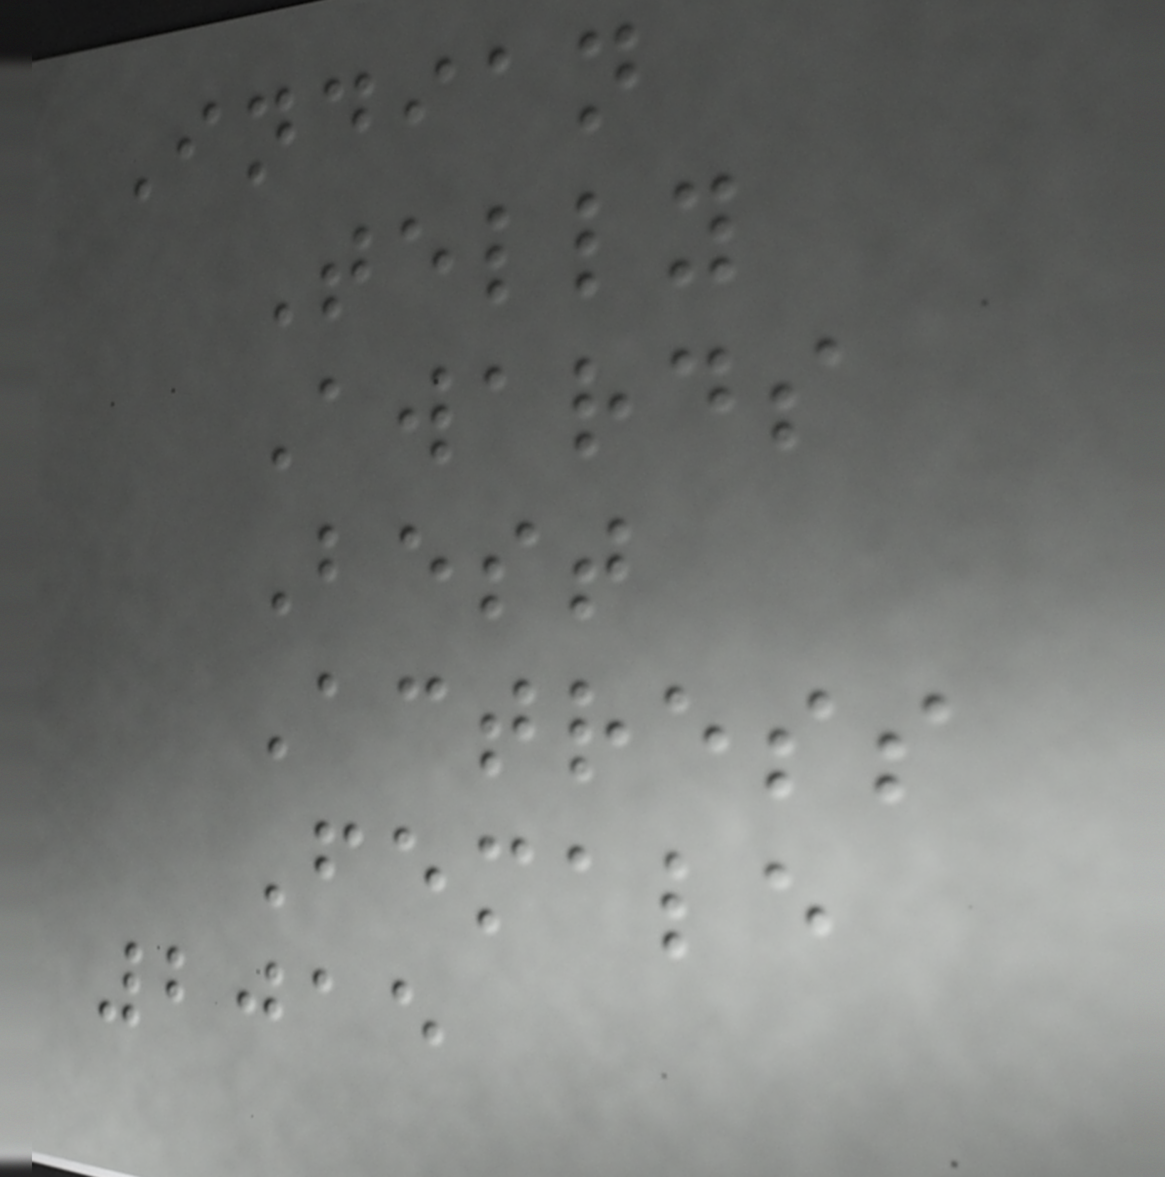Indian
Telly
Awards
Best
Actress
Female
2015
